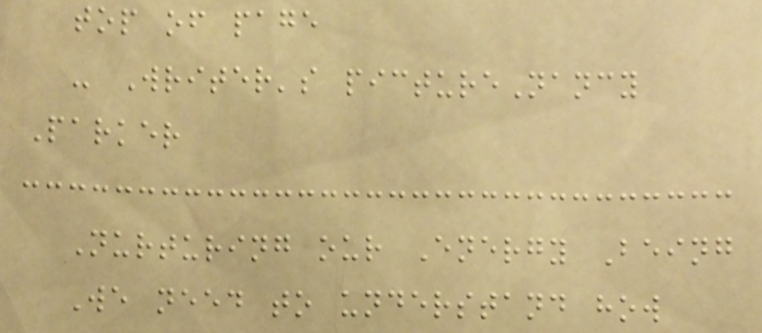top of page
- Writer's pictureNancy
Parker
Nurturing our Energy Being
We need to understand how
